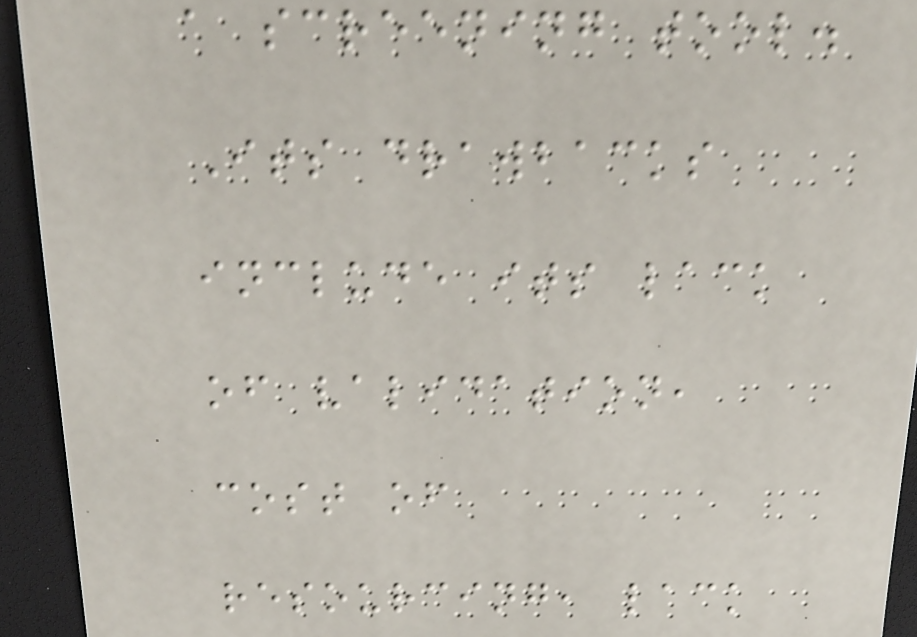a screening tool.
Its drawbacks
include its lack
of validation,
cost of
resourcing, lack
